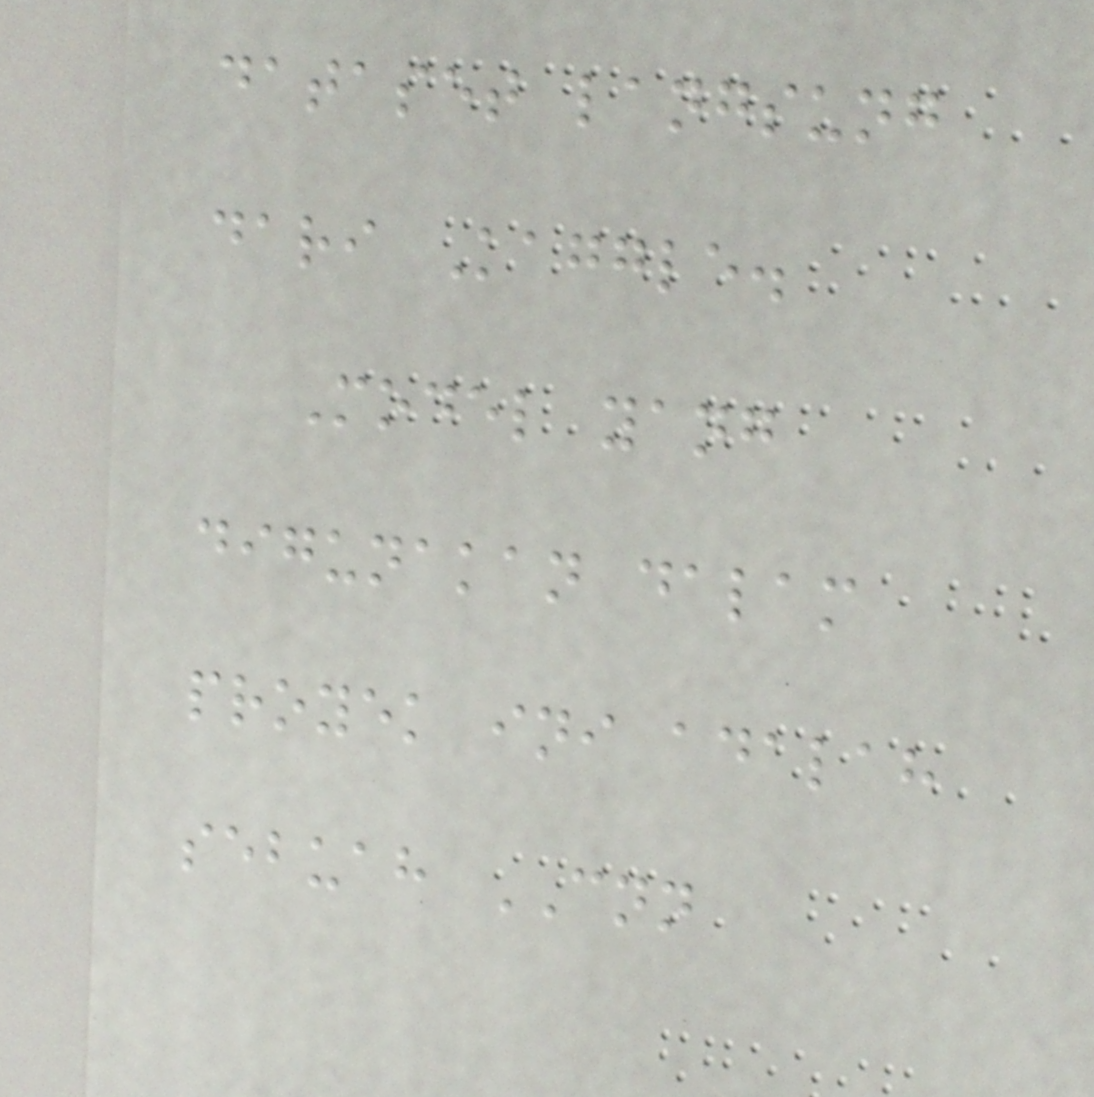dataset langsung
dari Kaggle.
Model yang
digunakan dalam
proyek ini adalah
sebuah CNN
